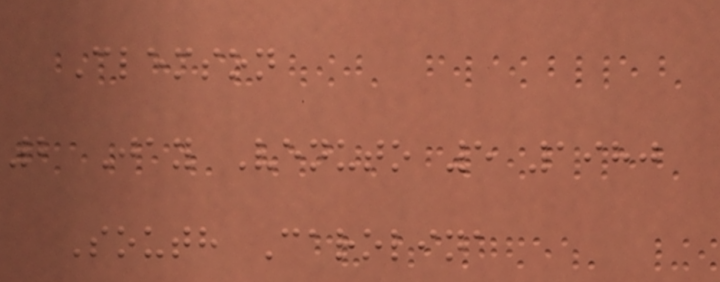Clemson
2 Jay Venuto 5 1980
South Carolina
